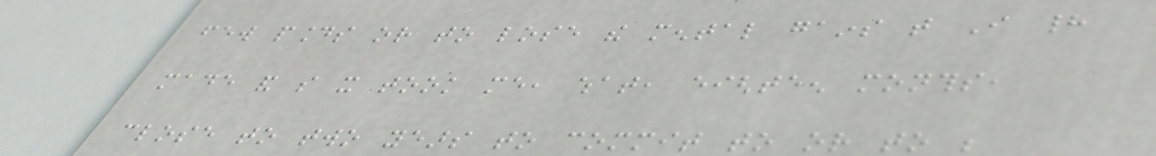few pounds or to lose the mental gains that I had
made and so it took me, what, eighteen months,
close to two years to commit to or to be
